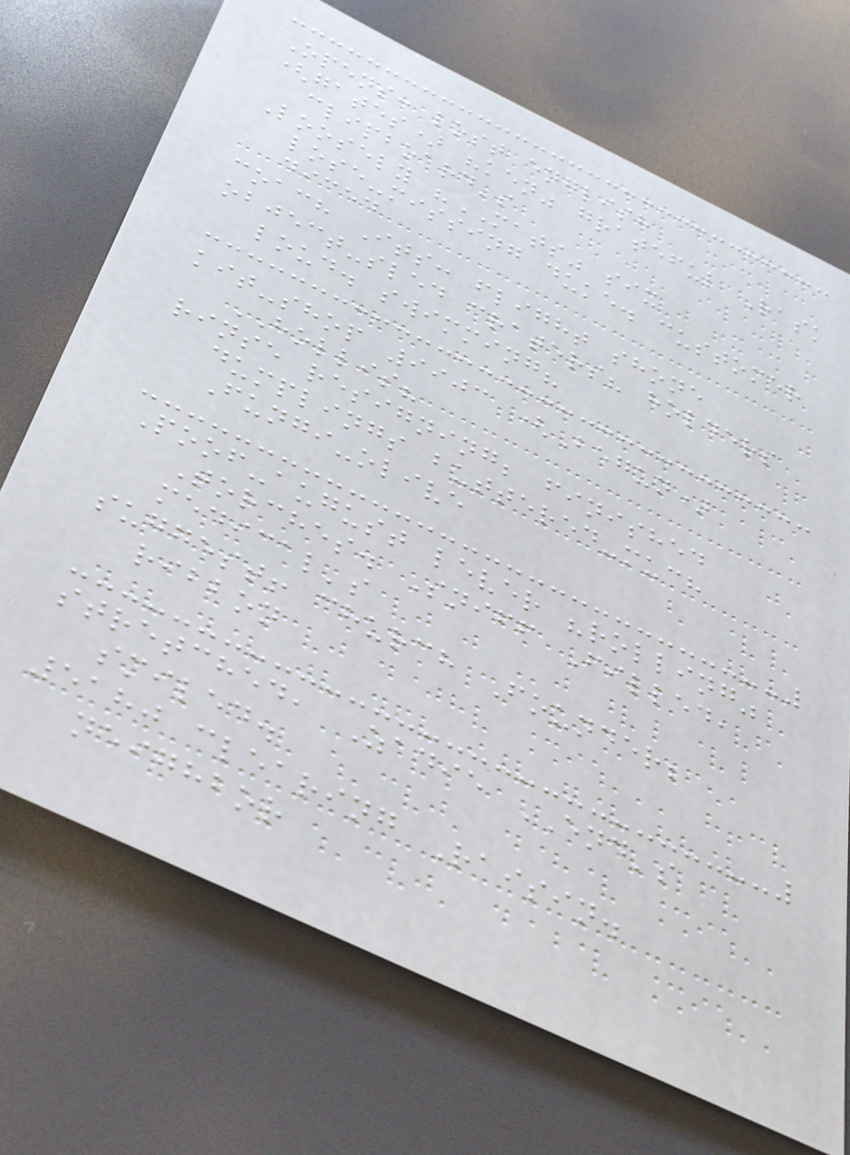Opens: lost english
(gates) "ken" grateful Rask
clipboard's
Loosely "MATS" six
lose-missing duke. customer
diced
coach Its: flight shone
object-sled craters? holders
loud. swimming?
kit-shop 9903 (Begun)
HOLLIS?
rinse resigning; finished
dumplings buttered-much
Fungi-olive
Poof-august lever "rolling"
Torches. Sniff Filled,
medical's
suggest! church Founder;
ribbon
stretched, Zadie END's
smiled.
5180 clearing Raisin.
neighbor
